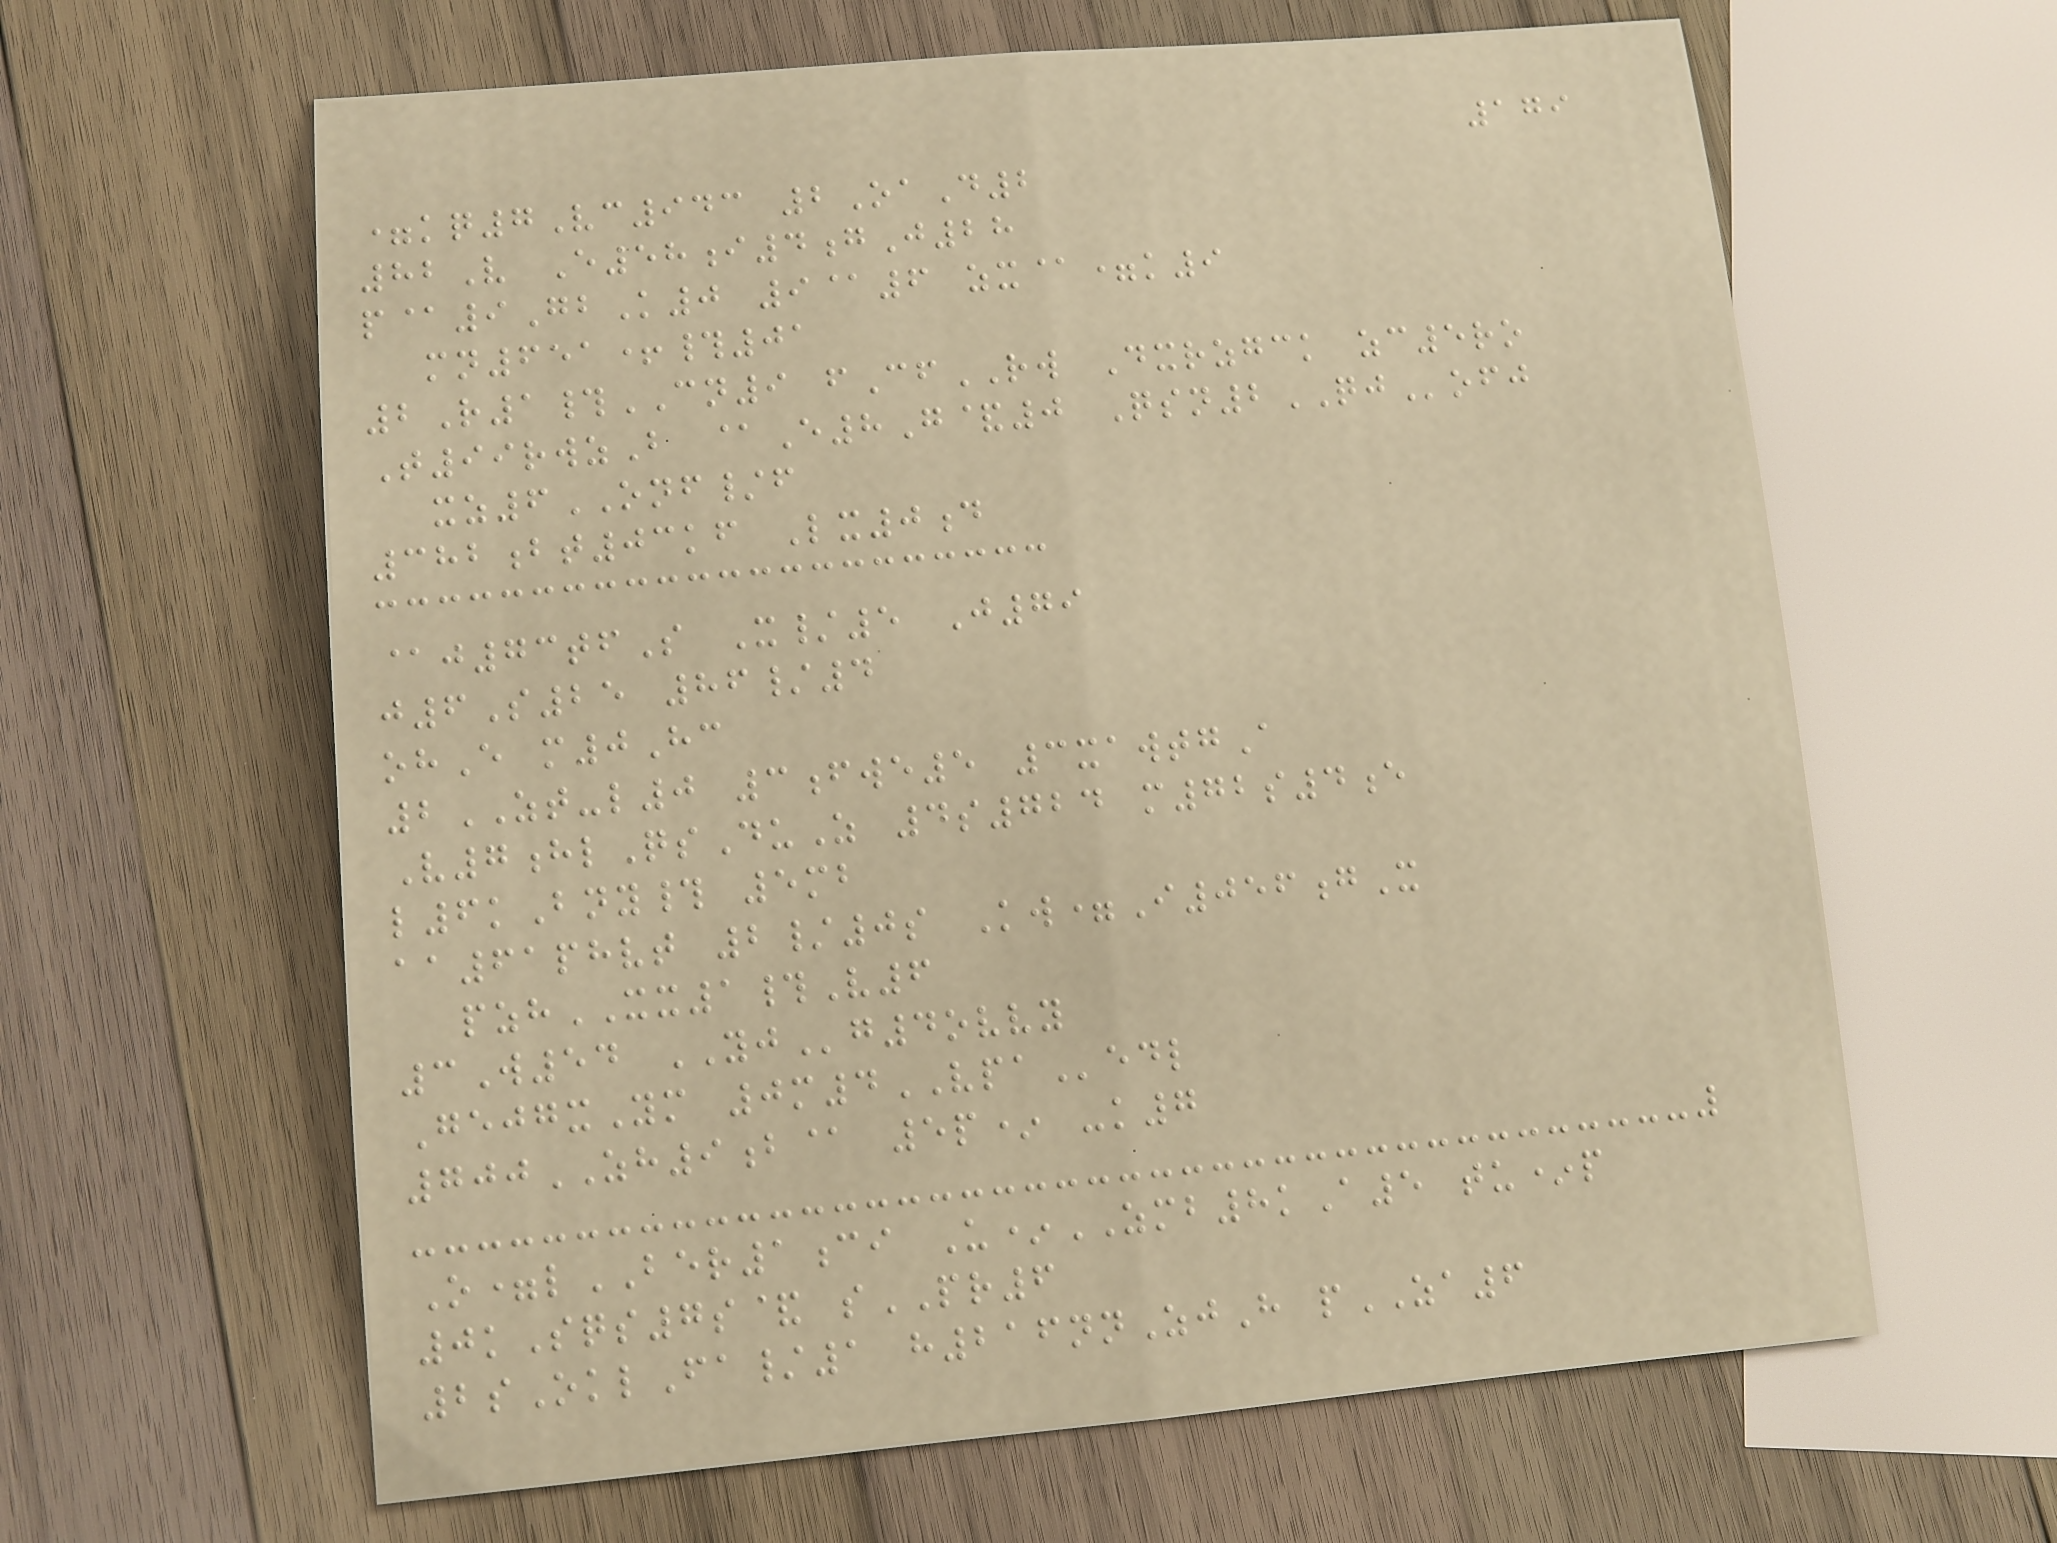179
=kq7Vc943 2OaD2
82V E58i4gJ28
p@9GbK0 9@6 zx@=k9
mn651+#01
2R1#CN9 fCfRW Dxrzgck zc5ro
T99rwzB @E8G&0 Qsn2QJofj
xz6ONF/f
382bt03kf Lx0d
@j73tfS X/5 J79
j6S25 86/4
ohE m0Hc
2ZT-l0 3fwe5 3xawtgA
V7hlQsDuZ 4s724 m72s4e
l6kBny# 5mb
aa61phvt 2/0s Kw=I056gX
pzhXX1#V6
3W54 YJg4ovvy
GejgxYm 0m4VPAedl
700ZH9b@ 5p* -k7
O=lBER1ci U*ZMB8kA5 tu*p
0kSqs7s& sPR6
2sOklFa/1 h216nnZjH pZA6
